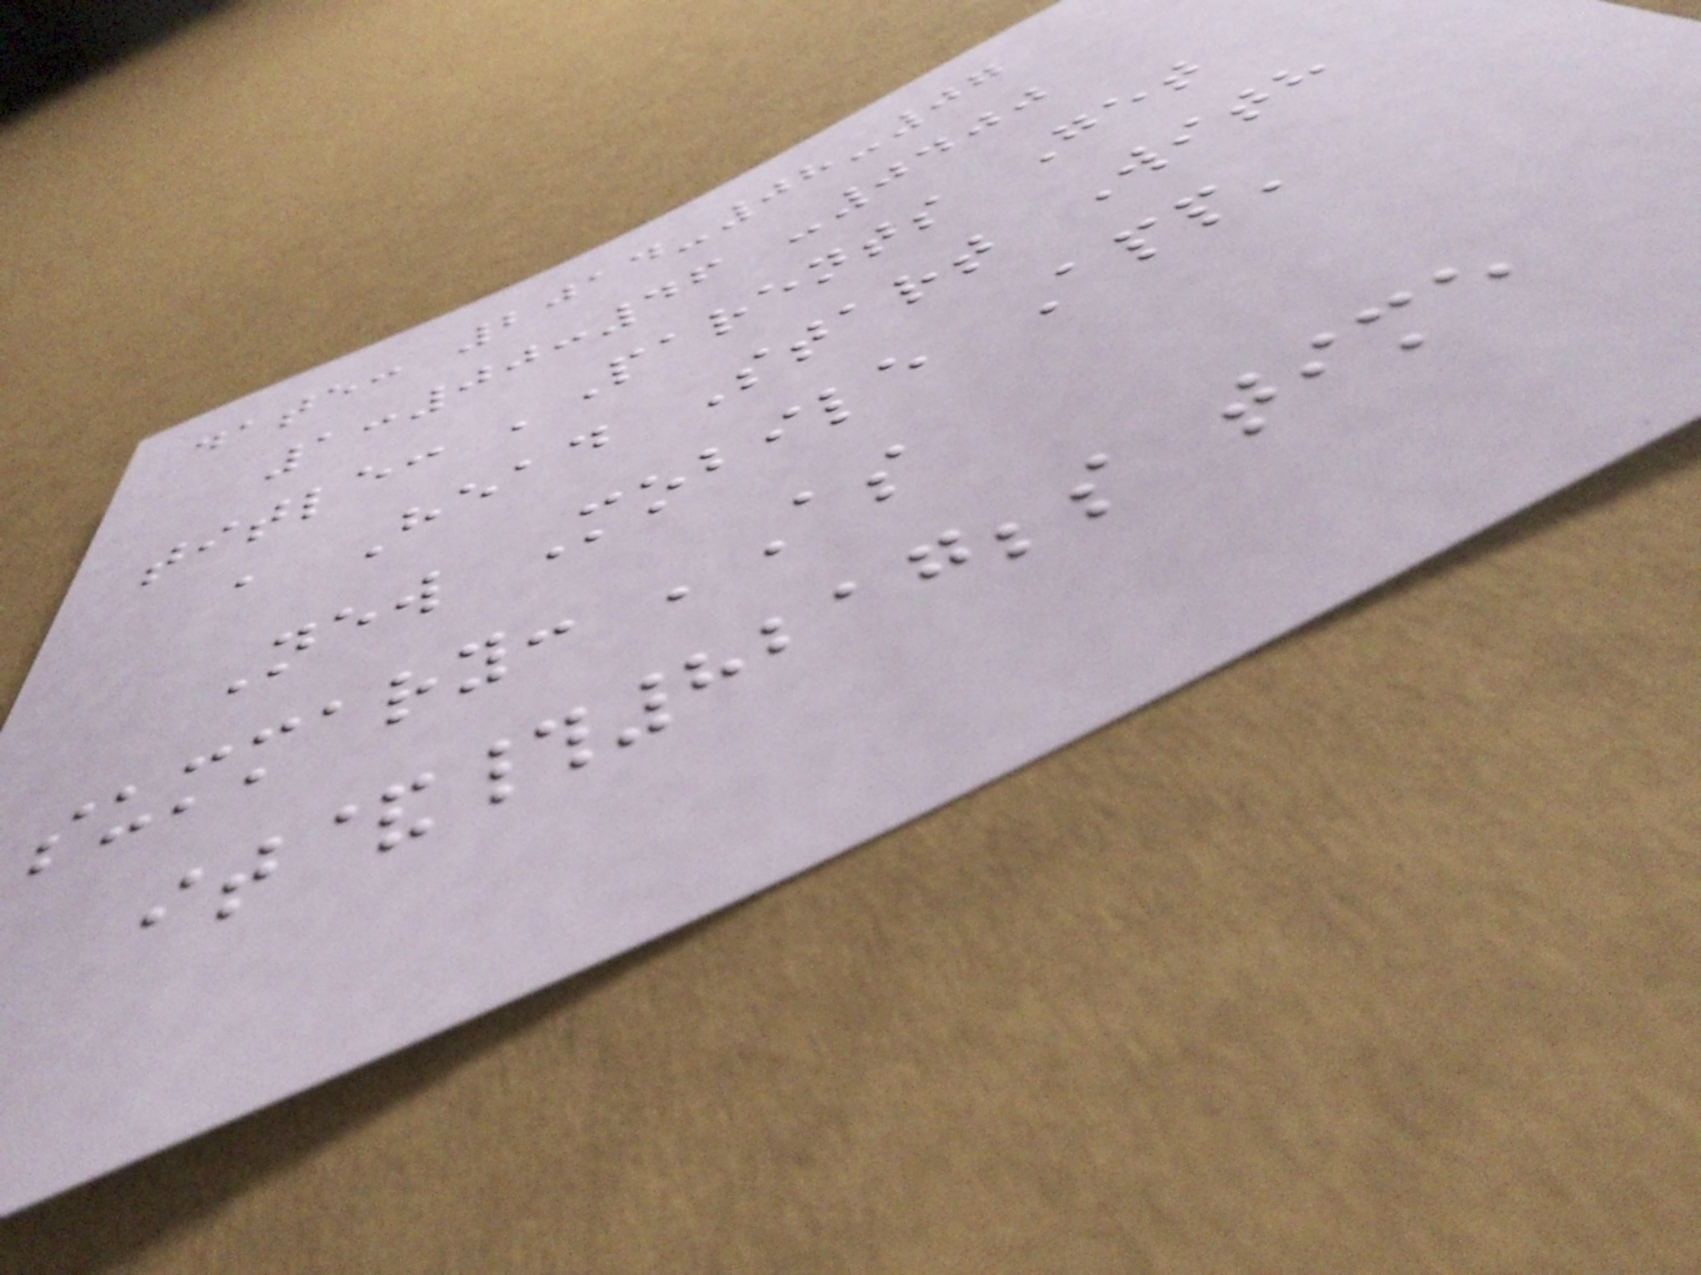date: 2014-08-07
1:00:46 -0400
title: 'Parents Get
a Head Start With
New Mobile App'
summary: 'As
it&#8217;s time
